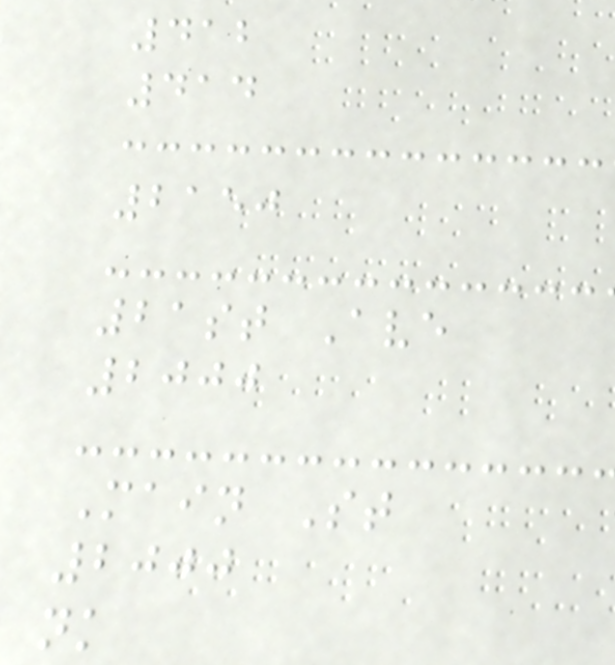412
414
2150
21st Ave
2000
Main St
2000
nk
